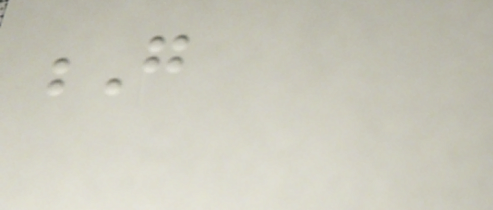G
